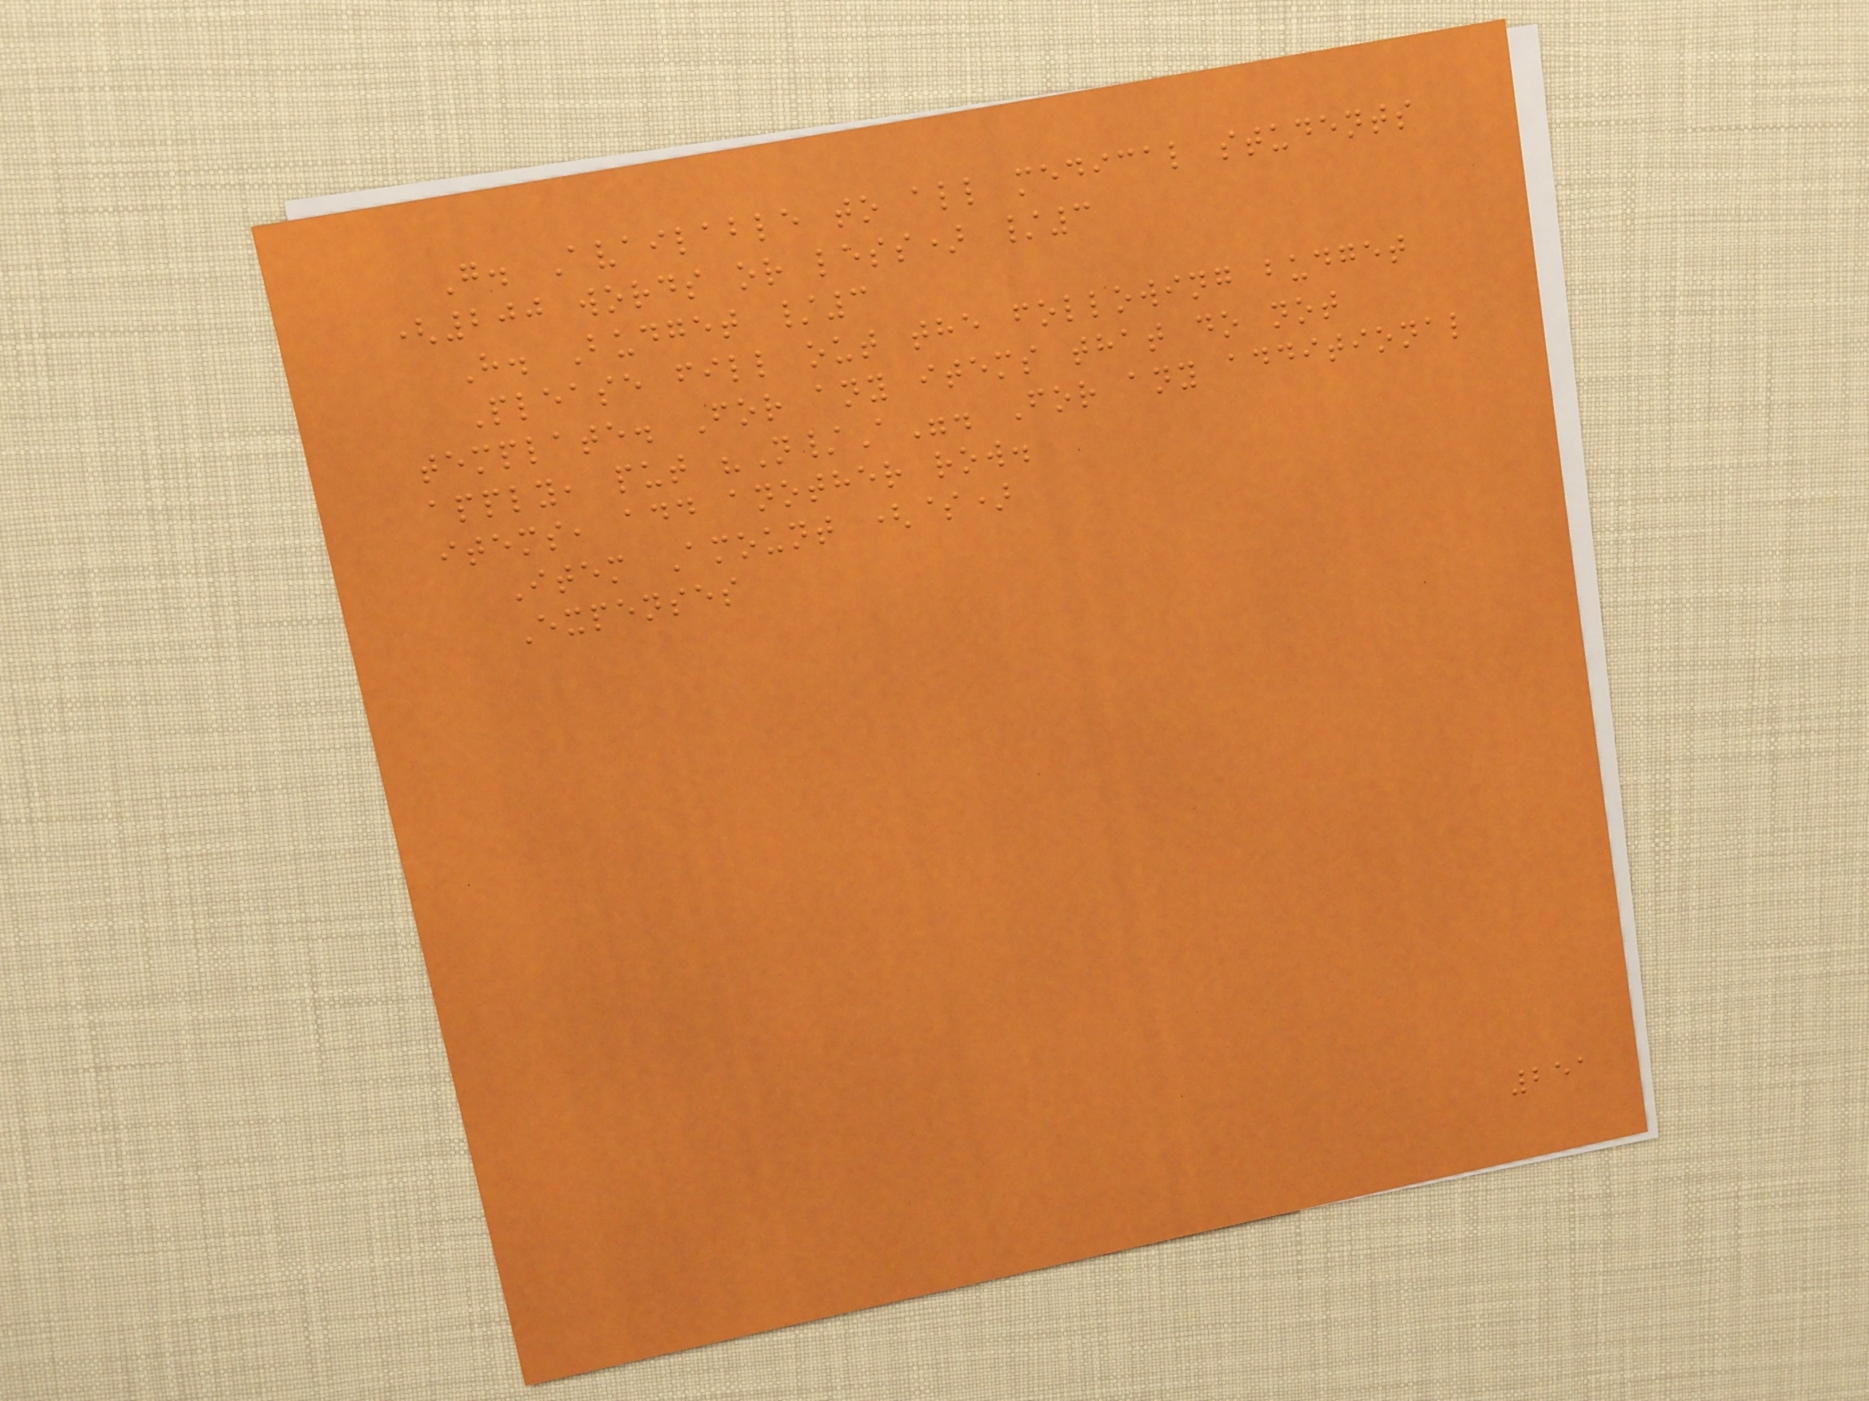G. Available to all medical students
(200 words or less) /3
H. Budget /3
Please fill out the following budget
template. For any items that do not
apply, put "N/A". For any additional
items, add another row.
Item Amount ($)
Expenses
251
